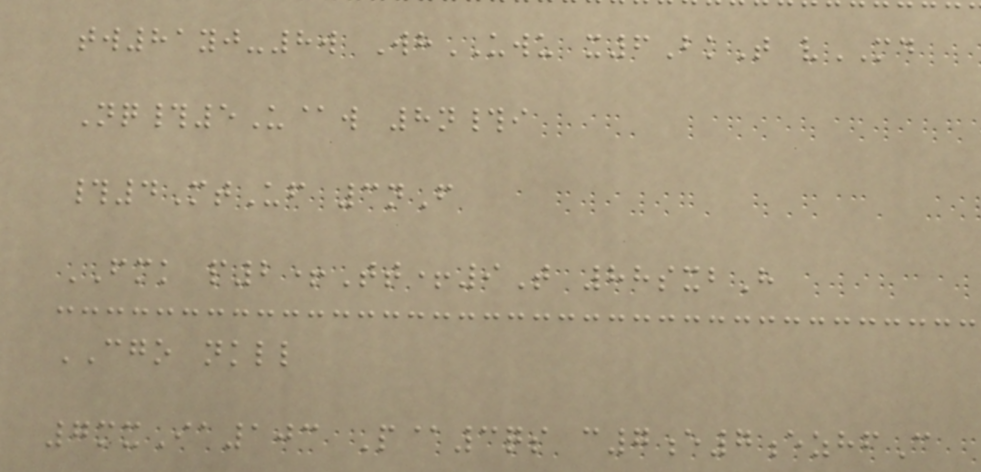tw81yj-8w WhUWU x6BkT vMD
Nq#5U@w 8n#i
#4MtUf 3nF
FMK p2+Tt+9T 88sxbH
CGO nkll
7mxIa103 P@3qs c7e7ezhfC
